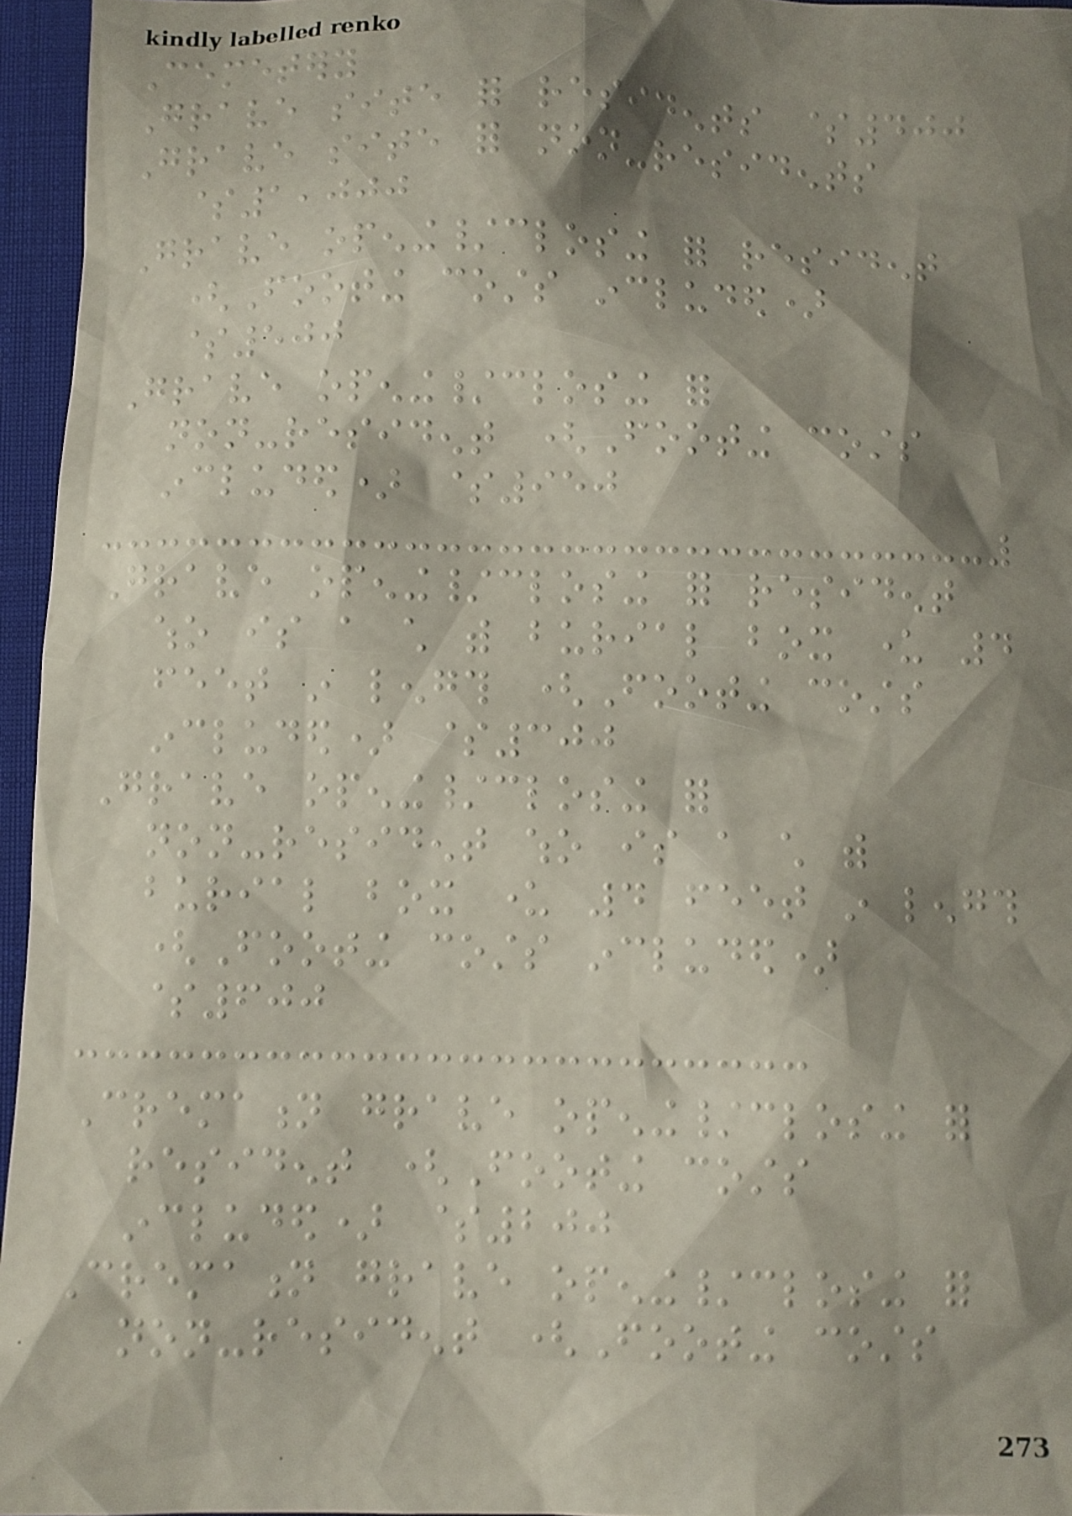Cemetery
Grave site for residents $400
Grave site for non-residents
$1,000
Grave opening/closing for resident
(Footing costs included)
$500
Grave opening/closing for
non-resident (Footing costs
included) $950
Grave opening/closing for resident
who is a child with burial box under 4
feet in length (Footing costs
included) $300
Grave opening/closing for
non-resident who is a child with
burial box under 4 feet in length
(Footing costs included)
$600
Cremation grave opening/closing for
resident (Footing costs
included) $200
Cremation grave opening/closing for
non-resident (Footing costs
